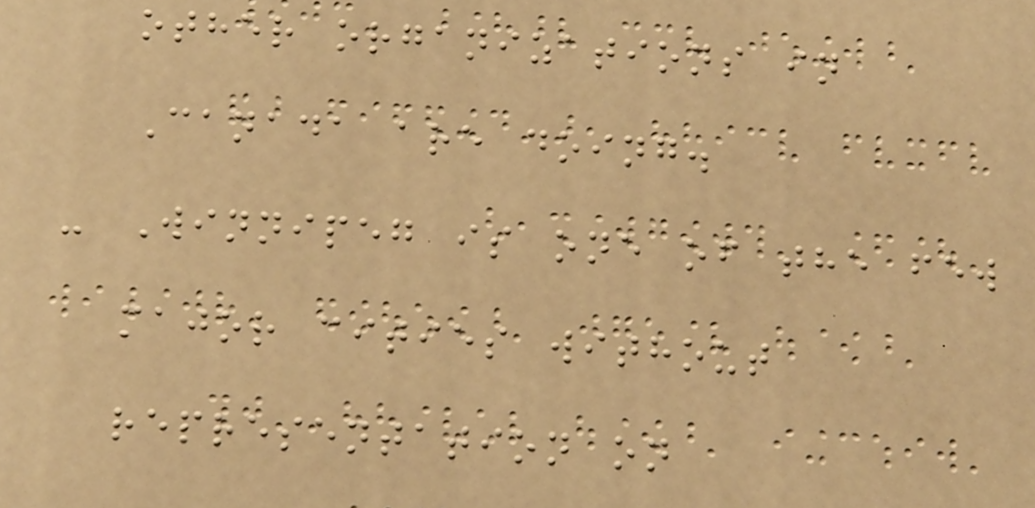other organizations in
Canada are doing.
- Winnipeg is one of the few
major cities without
representation on
